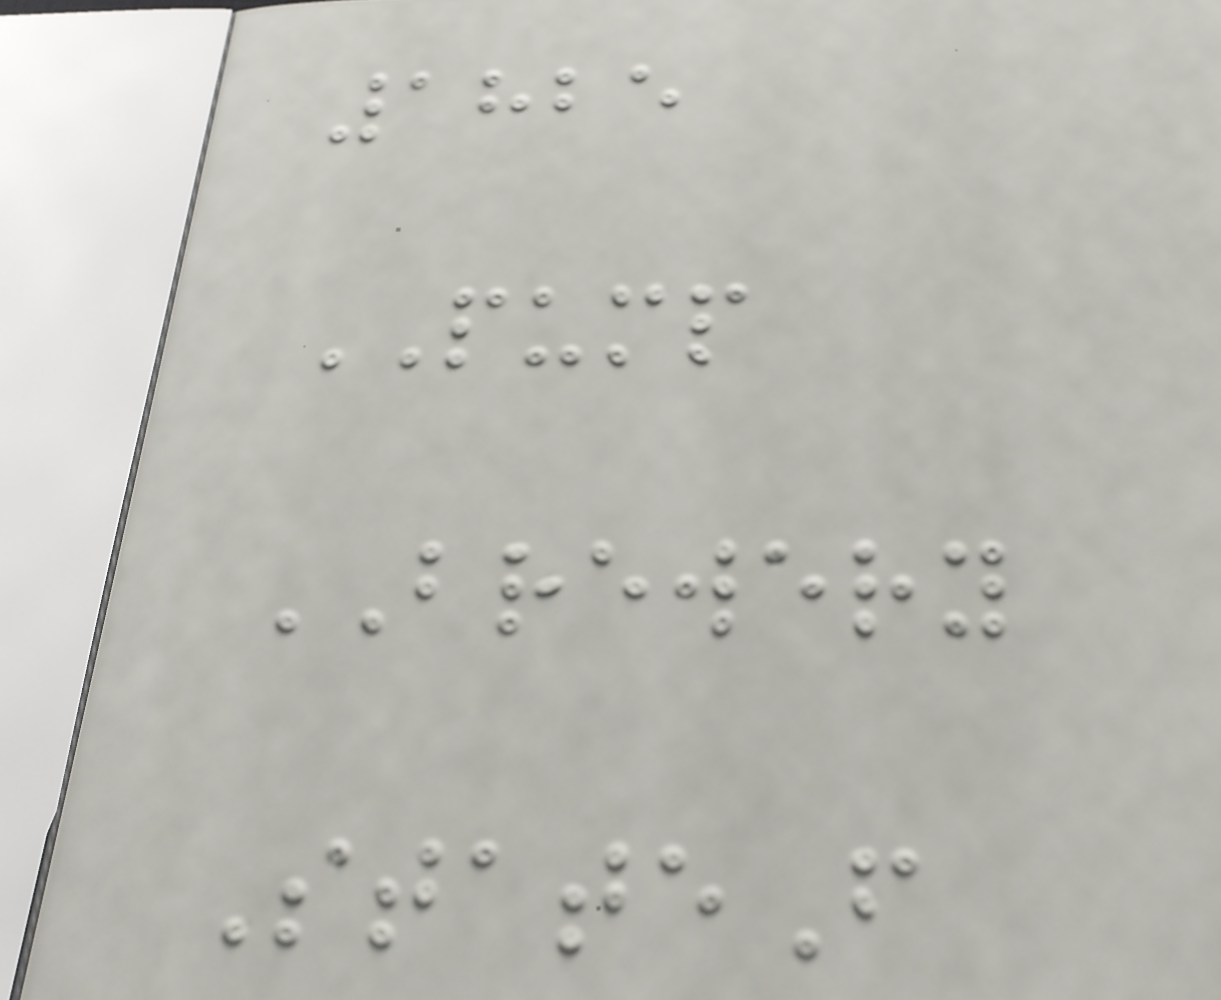1825
PUMP
BREWERY
StateF
